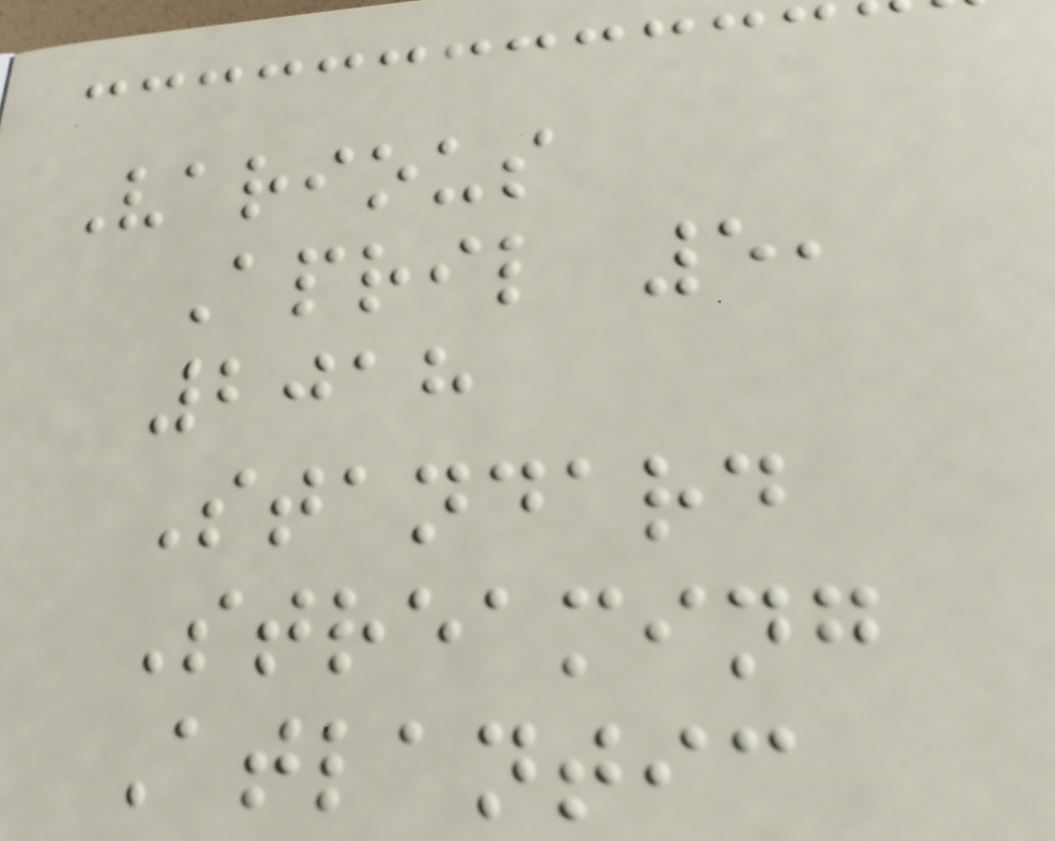Various
April 5,
2018
Standard
Streaming
Atlantic
